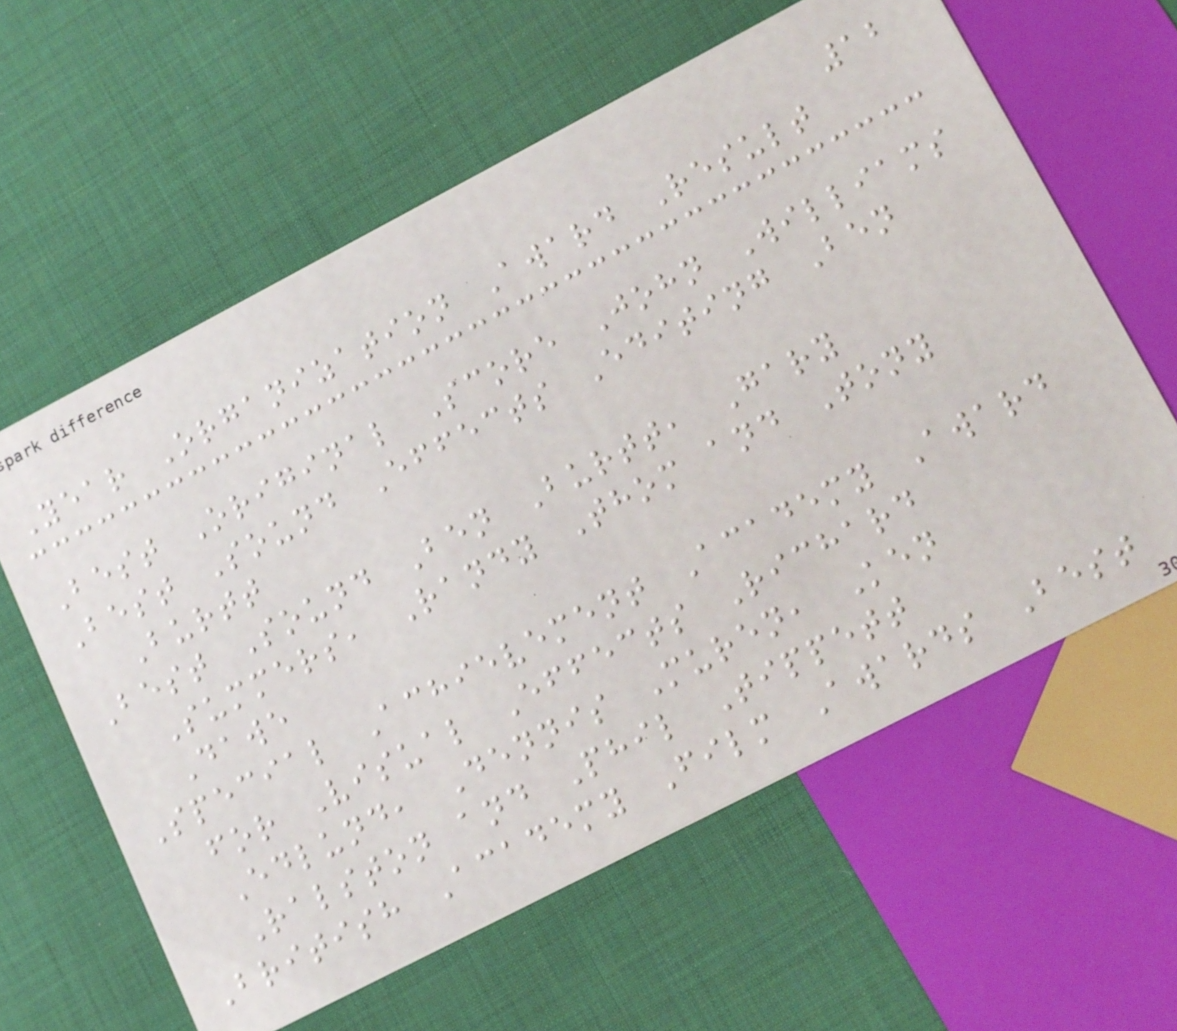12
Year Organization Award Result
Best Original Score John Williams
Best Sound Effects Editing Ben
Burtt
Best Sound Ben Burtt, Gary
Summers, Randy Thom and Tony
Dawe
Special Achievement Academy Award
for Visual Effects Richard
Edlund, Dennis Muren, Ken
Ralston and Phil Tippett
British Academy Film Awards Best
